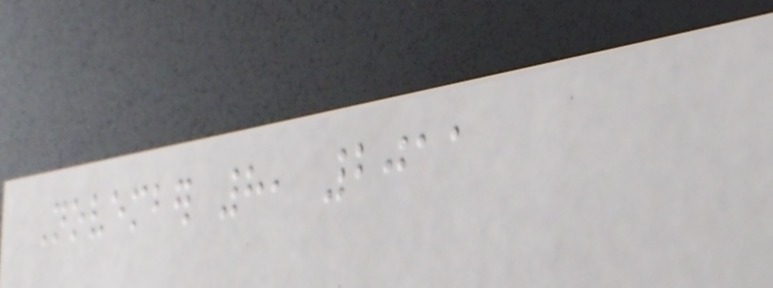November 8, 2011
